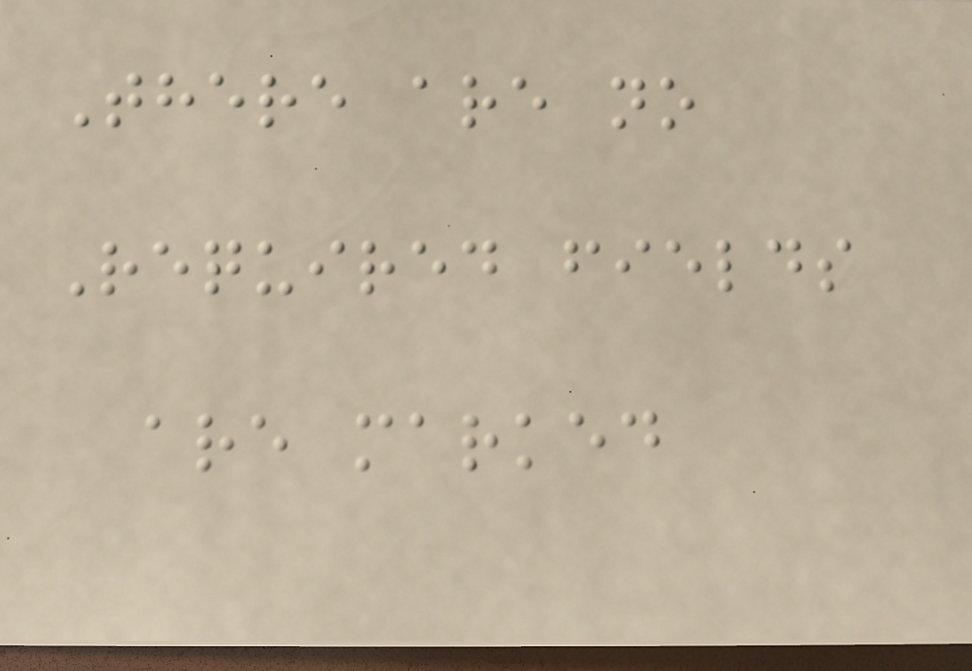There are no
Required fields
are marked
